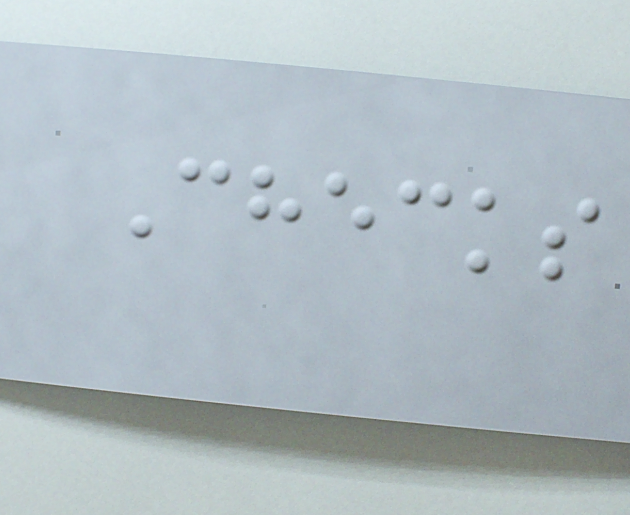Checks
